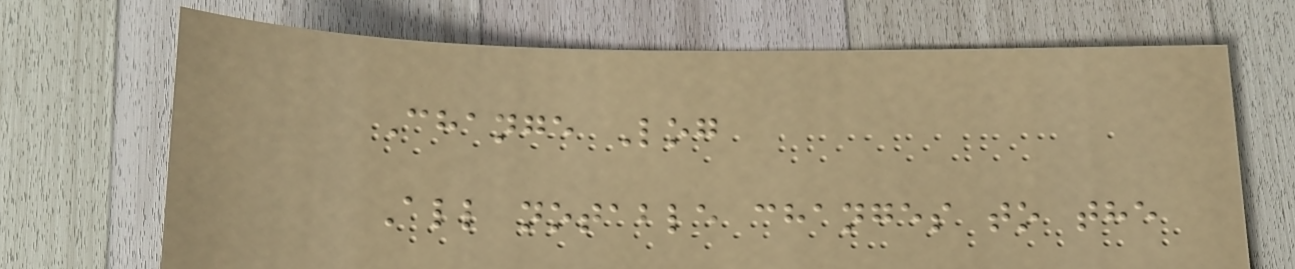Change Log
All notable changes to the
